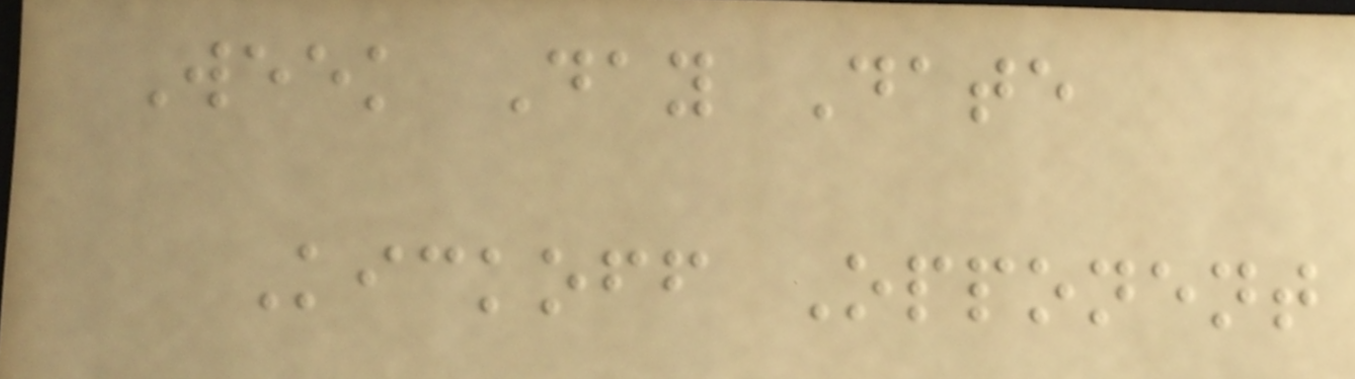Week Day Date
Kickoff Opponent
